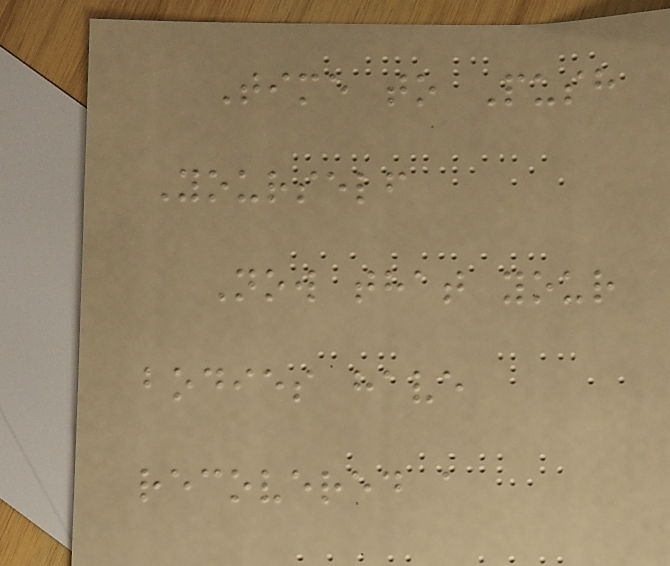Time to Push
Yourself
Now that your
bodies have
recovered a
